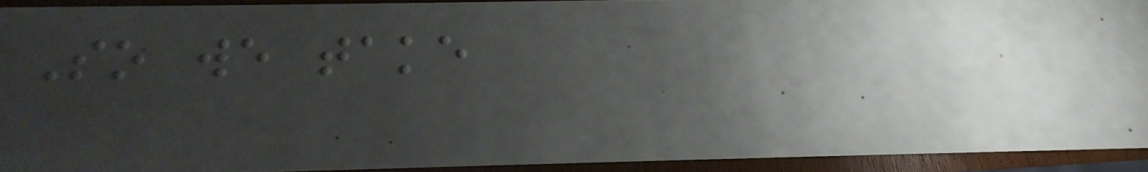So we take
